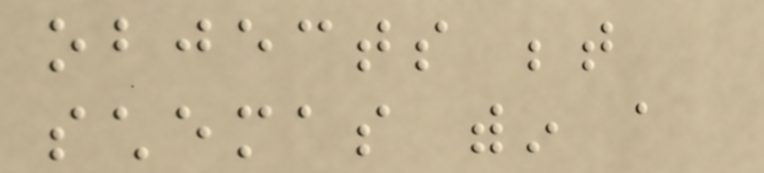objects between
schemas within a
